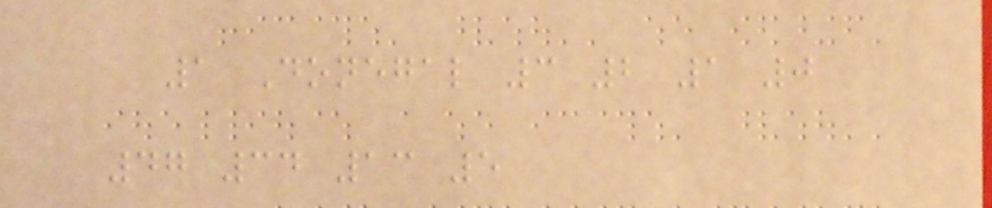1 Donegal 3 2 1 0
47 34 13 5
